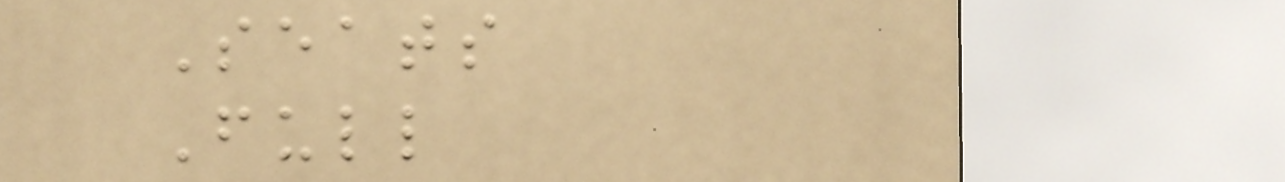Seats
Full
